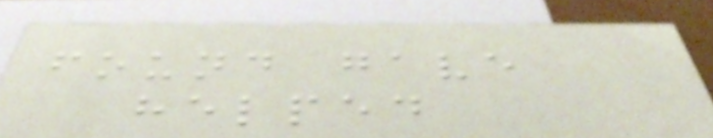found gave
helped
